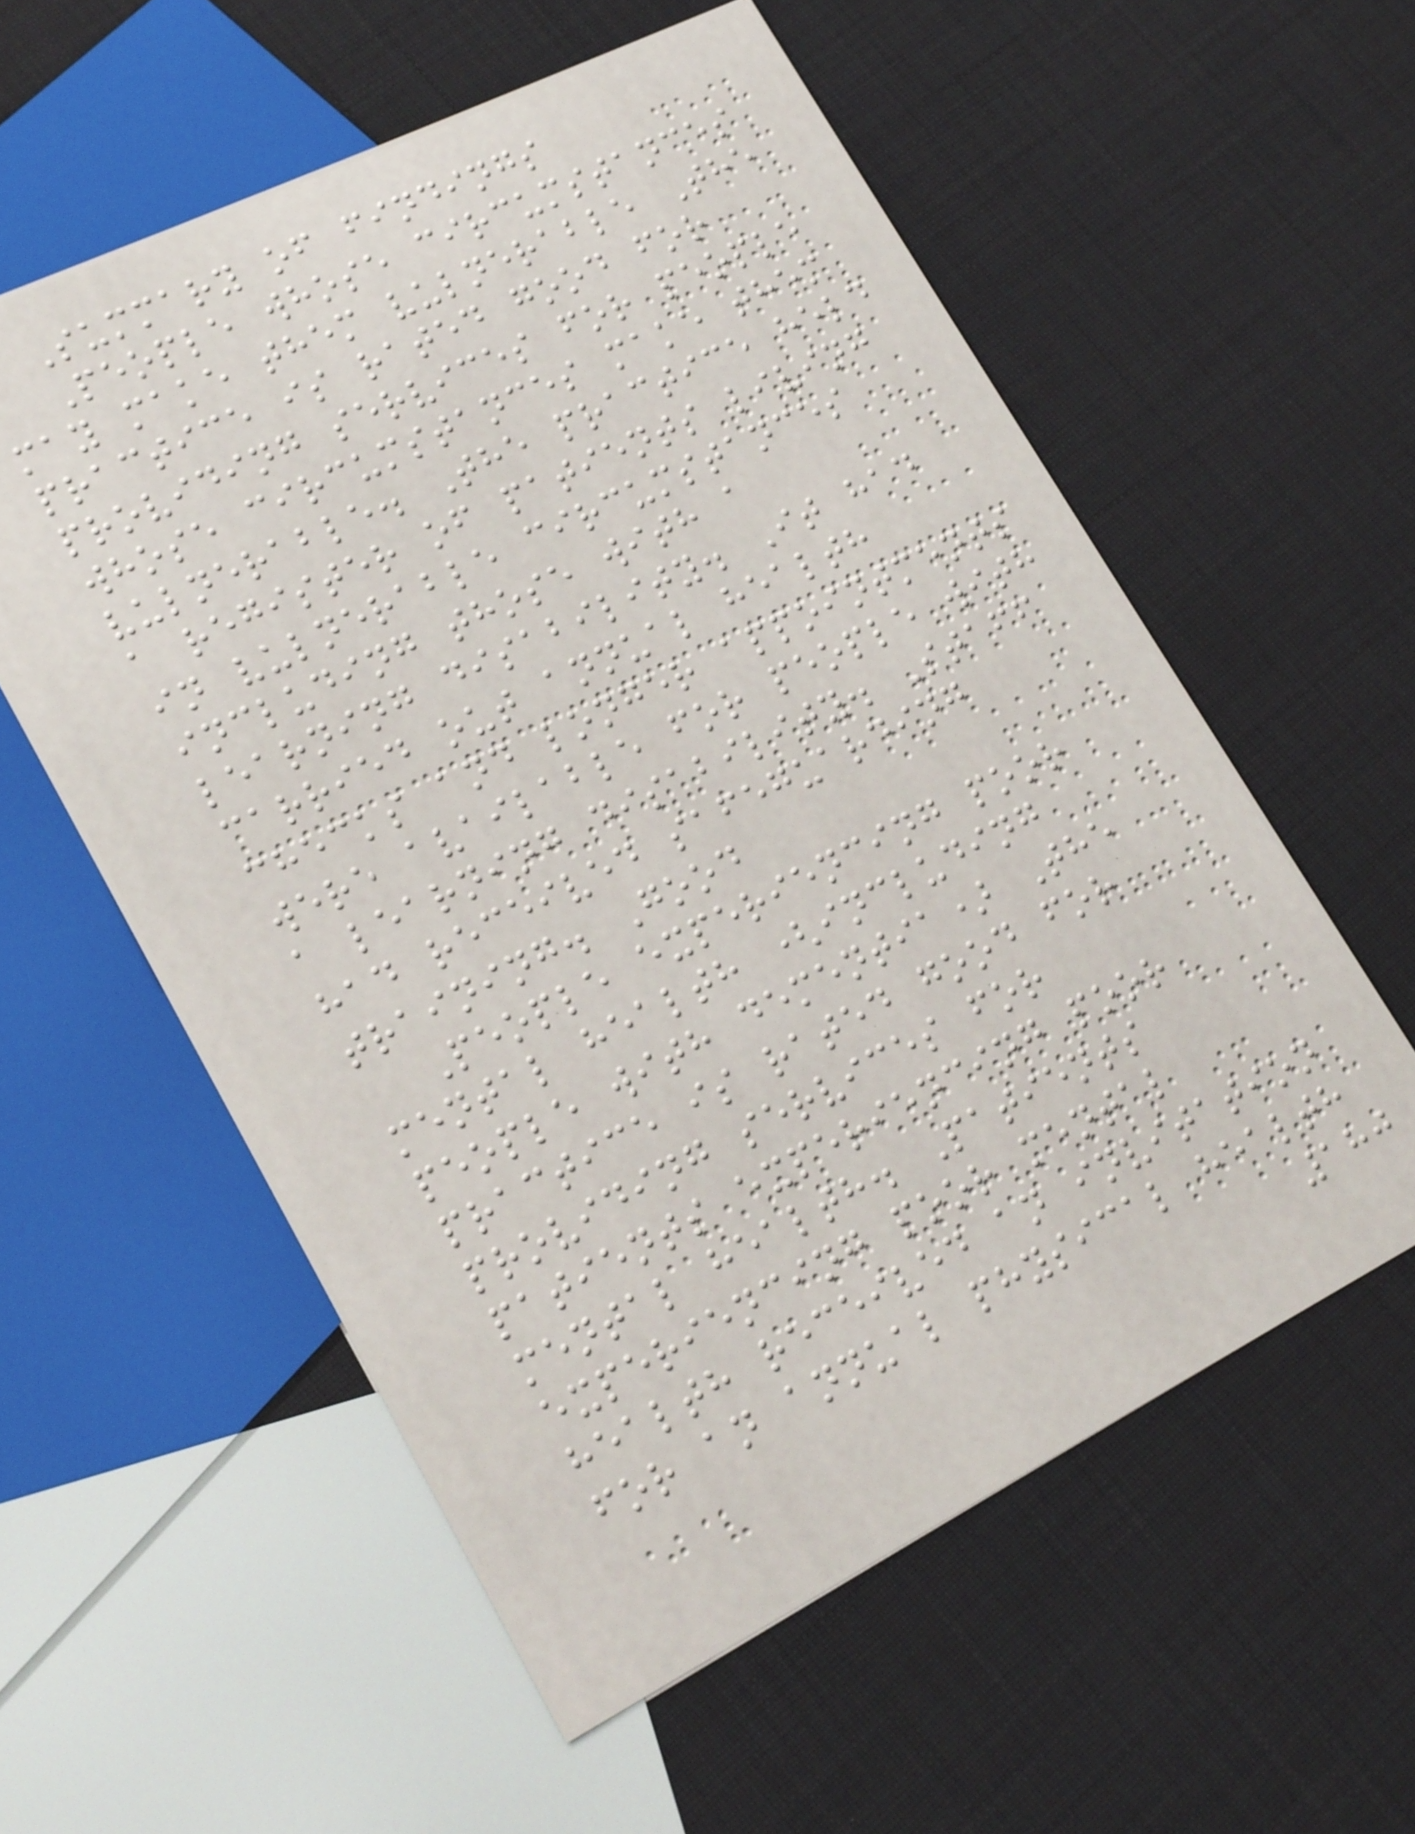Summary of findings
People whose circumstances
may make them vulnerable The
practice is rated good for
providing services for people
whose circumstances make them
vulnerable. The practice held
a register of patients living
in vulnerable circumstances
including those with a
learning disability. It had
carried out annual health
checks and longer appointments
were available for people with
a learning disability. Staff
had received safeguarding
training. Good
People experiencing poor
mental health (including
people with dementia) The
practice is rated good for
providing services for
patients experiencing poor
mental health. Patients
experiencing poor mental
health received an invitation
for an annual physical health
180
